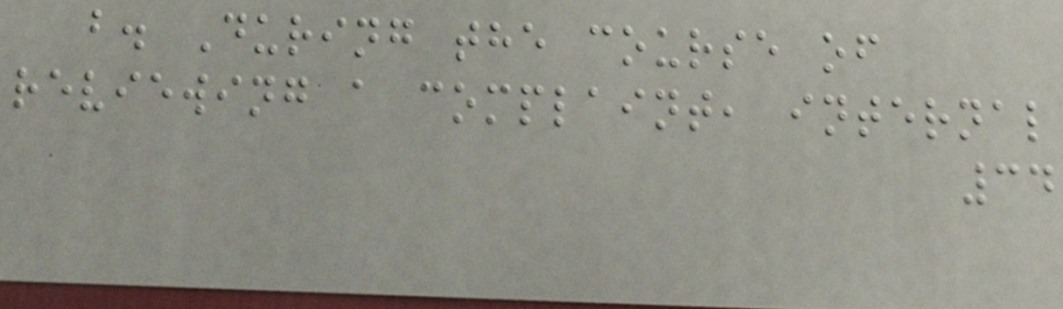b. During the course of
reviewing a complaint, internal
34
